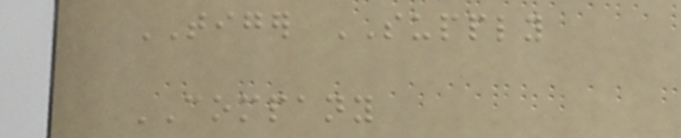TIGER SUPPLY
COMPANY
